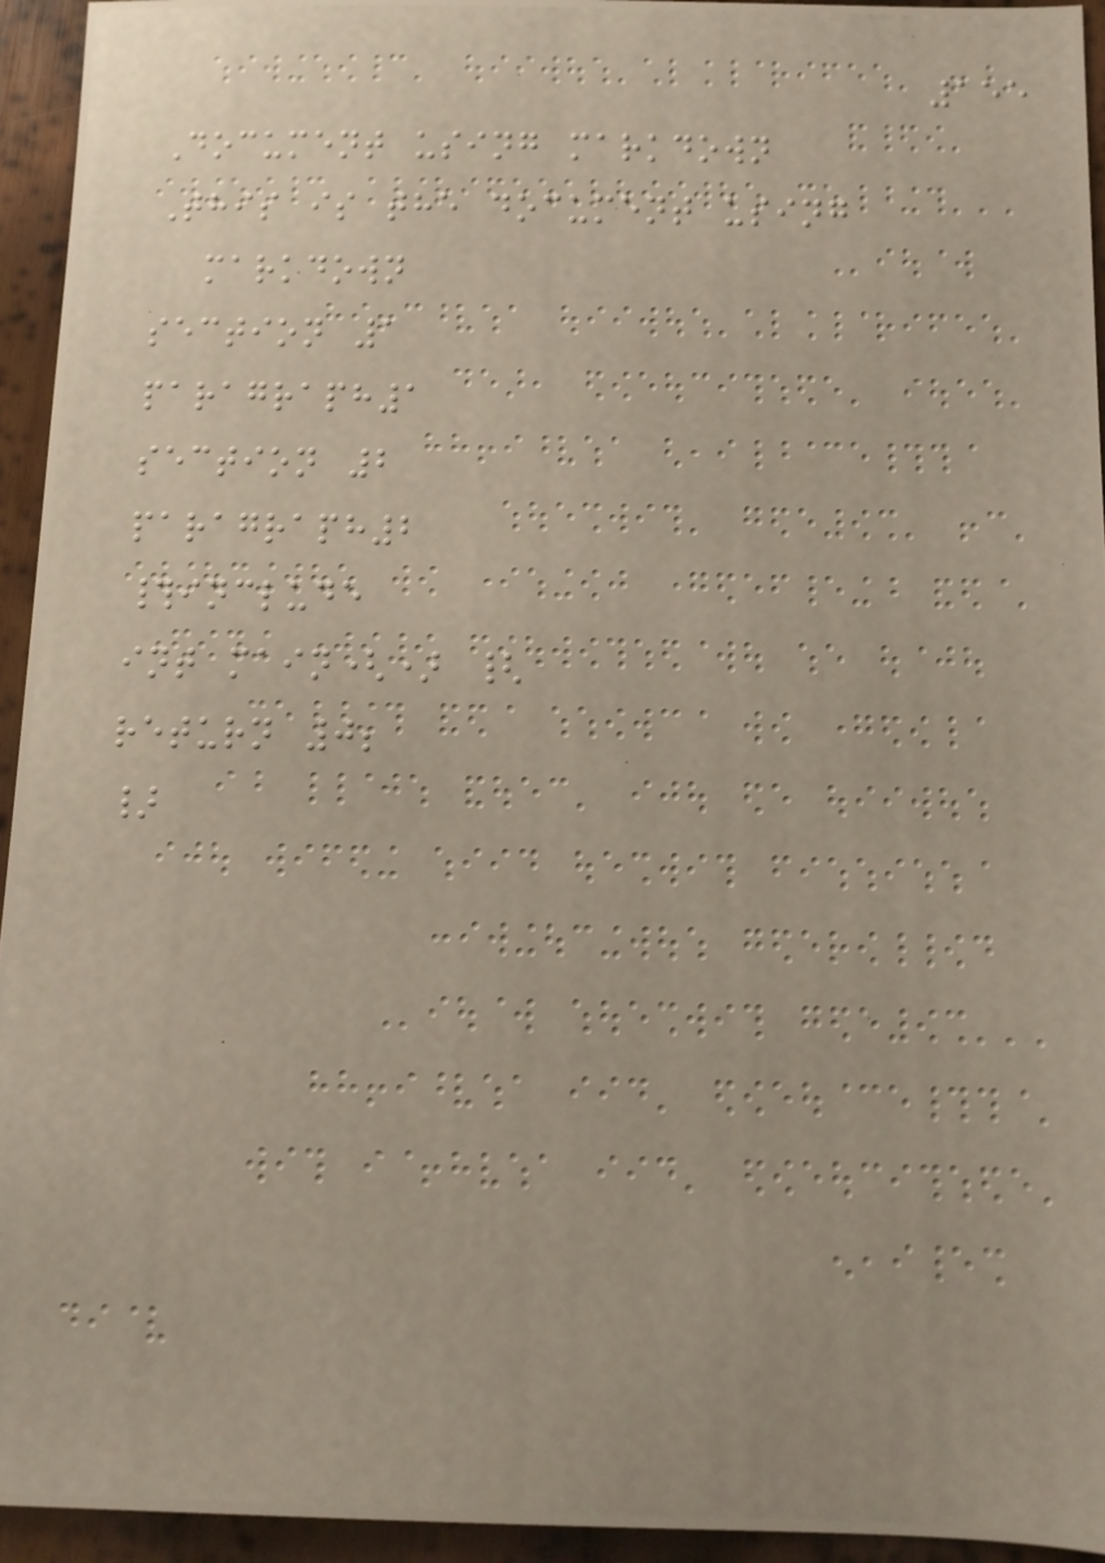155
Document using markdown
This is the document using
markdown
section 1
paragraph1
section 2
paragraph2
#include
int main() {
return 0;
}
